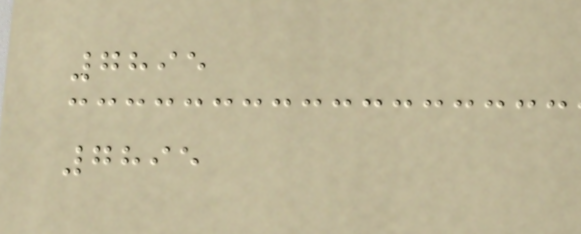7895
7895
